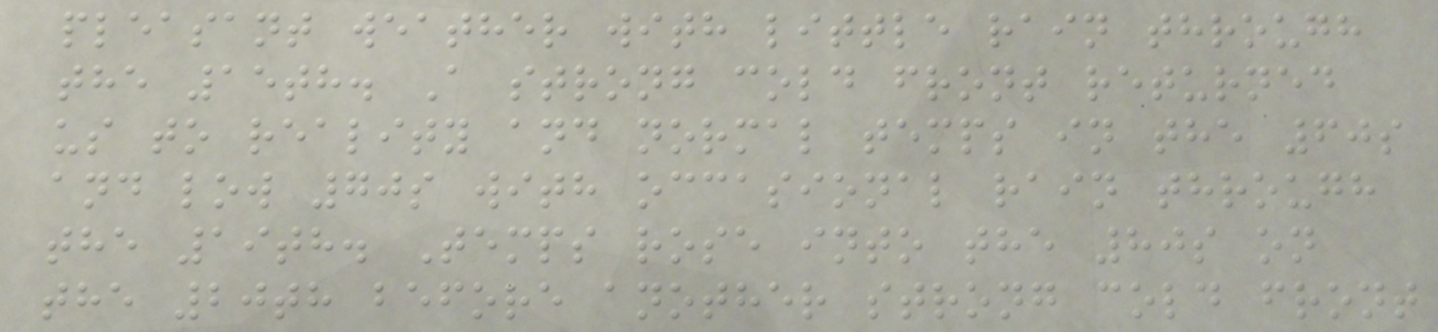pleasant weather with little rain through
the 15th. A strong cold front returned
us to reality and normal temps in the 60s
and low 70s with occasional rain through
the 19th. Temps rose into the 80s on
the 20th before another strong cold front
